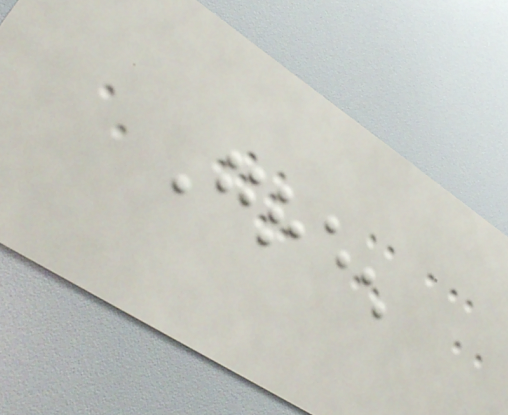Green
